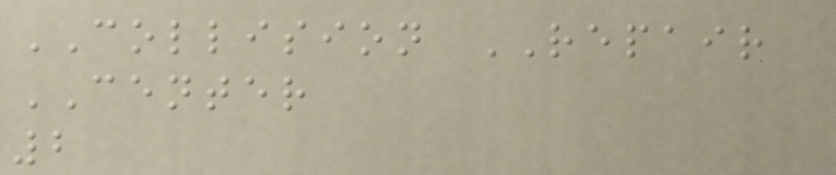COLLISION REPAIR
CENTER
2
